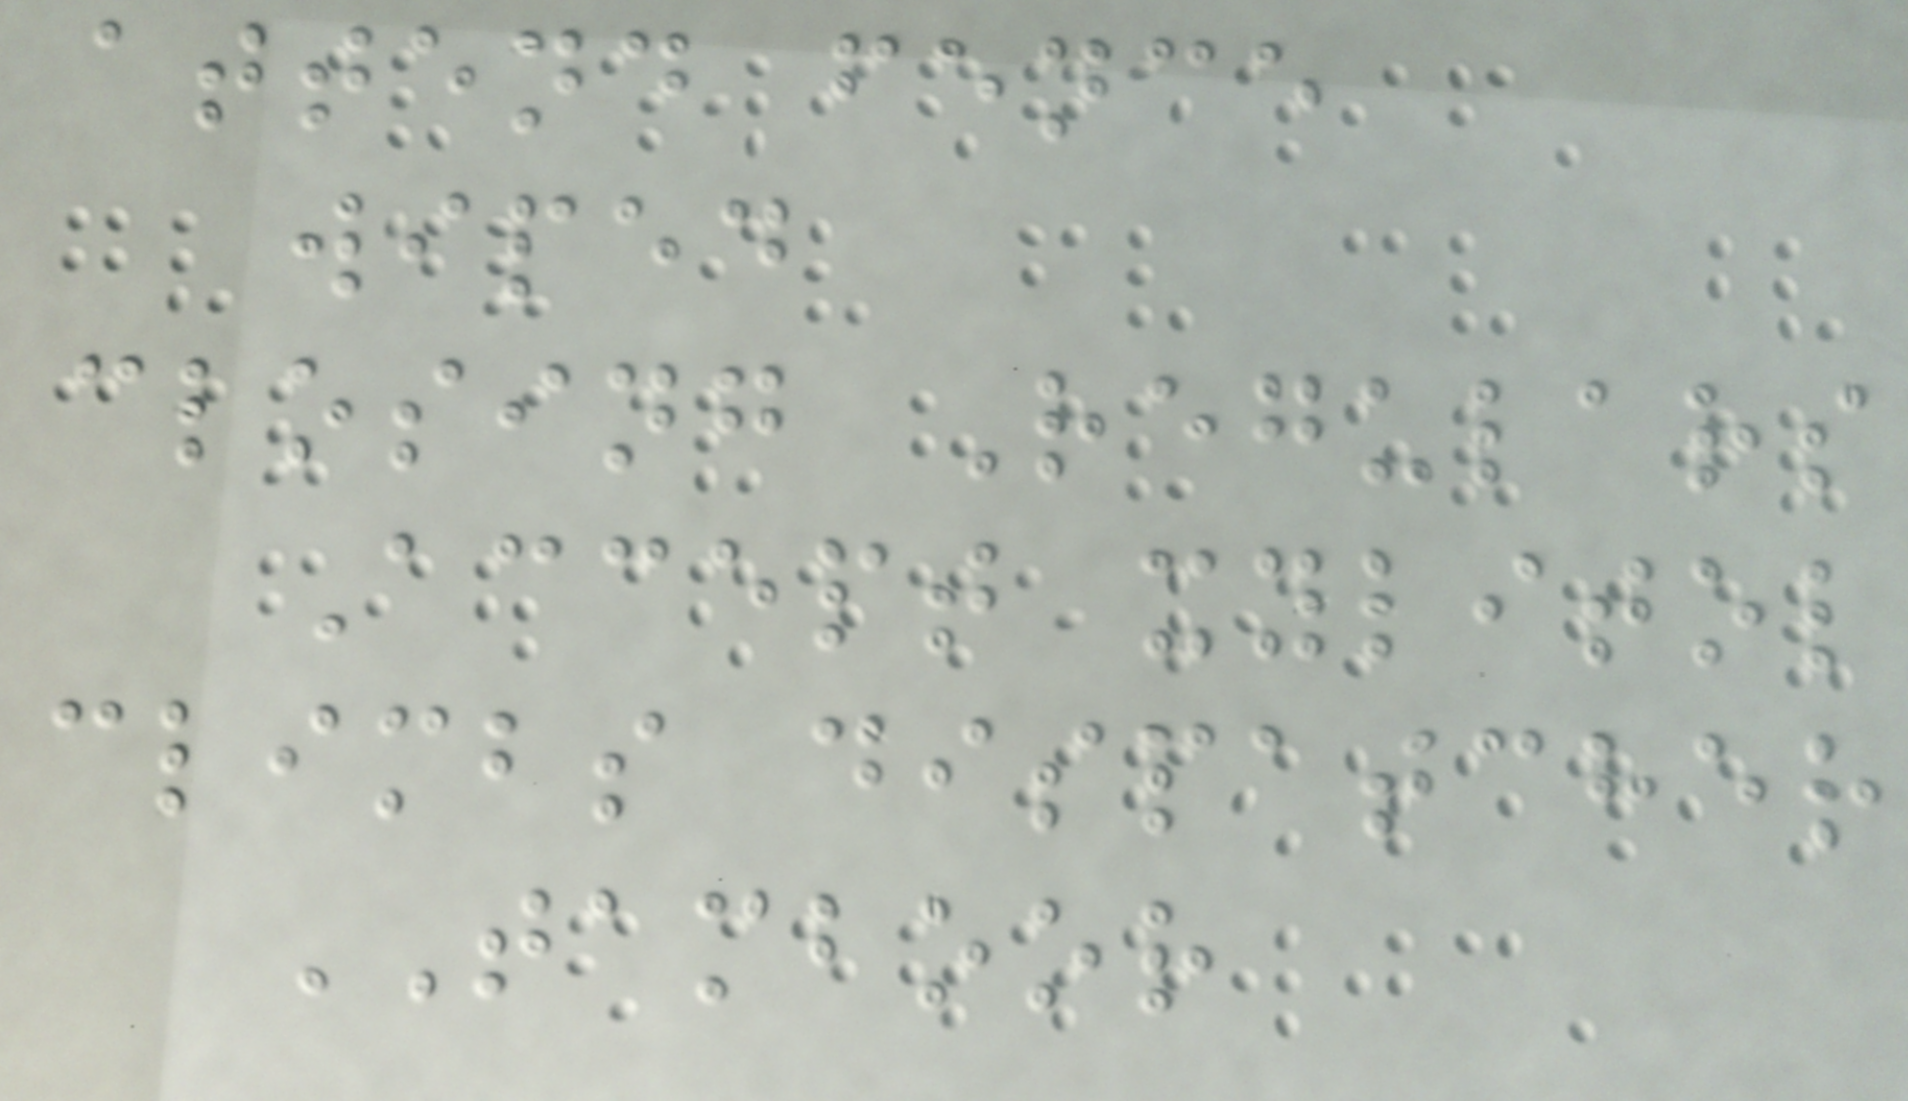attend fence
wiped
closing Regulars
Accept xylitol
climbs dispatcher
TAMBOOR
